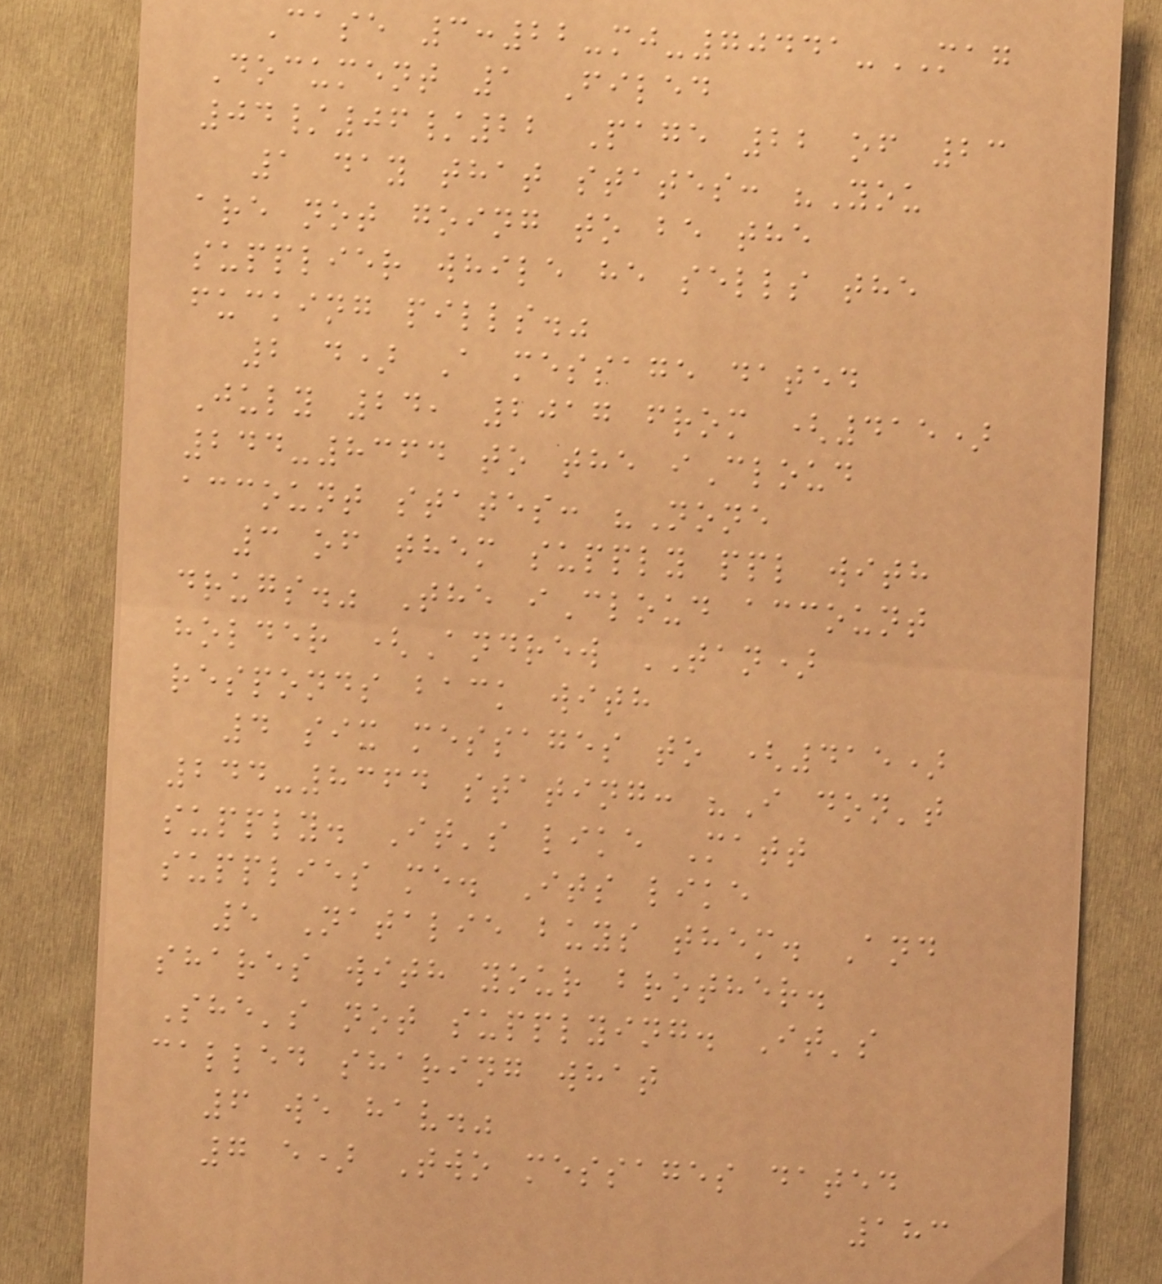Case 3:22-mj-70441-MAG
Document 1 Filed
04/06/22 Page 22 of 23
1 day that states: "You
are not going to be the
supplier while he sells the
fucking pills."
2 d) A message dated
July 24, 2017 from (415)
244-8364 to the iCloud
account states: "None
3 of them supply ppl with
drugs." The iCloud account
holder (Andrew TAN)
responds back with
4 six messages to (415)
244-8364 stating: "I don't
supply. It's like Matt
supplies me. Its like
5 Natalie buys them. And
shares with your brother.
She's not supplying. It's
called sharing what
6 we hav."
7 e) Two messages dated
183
